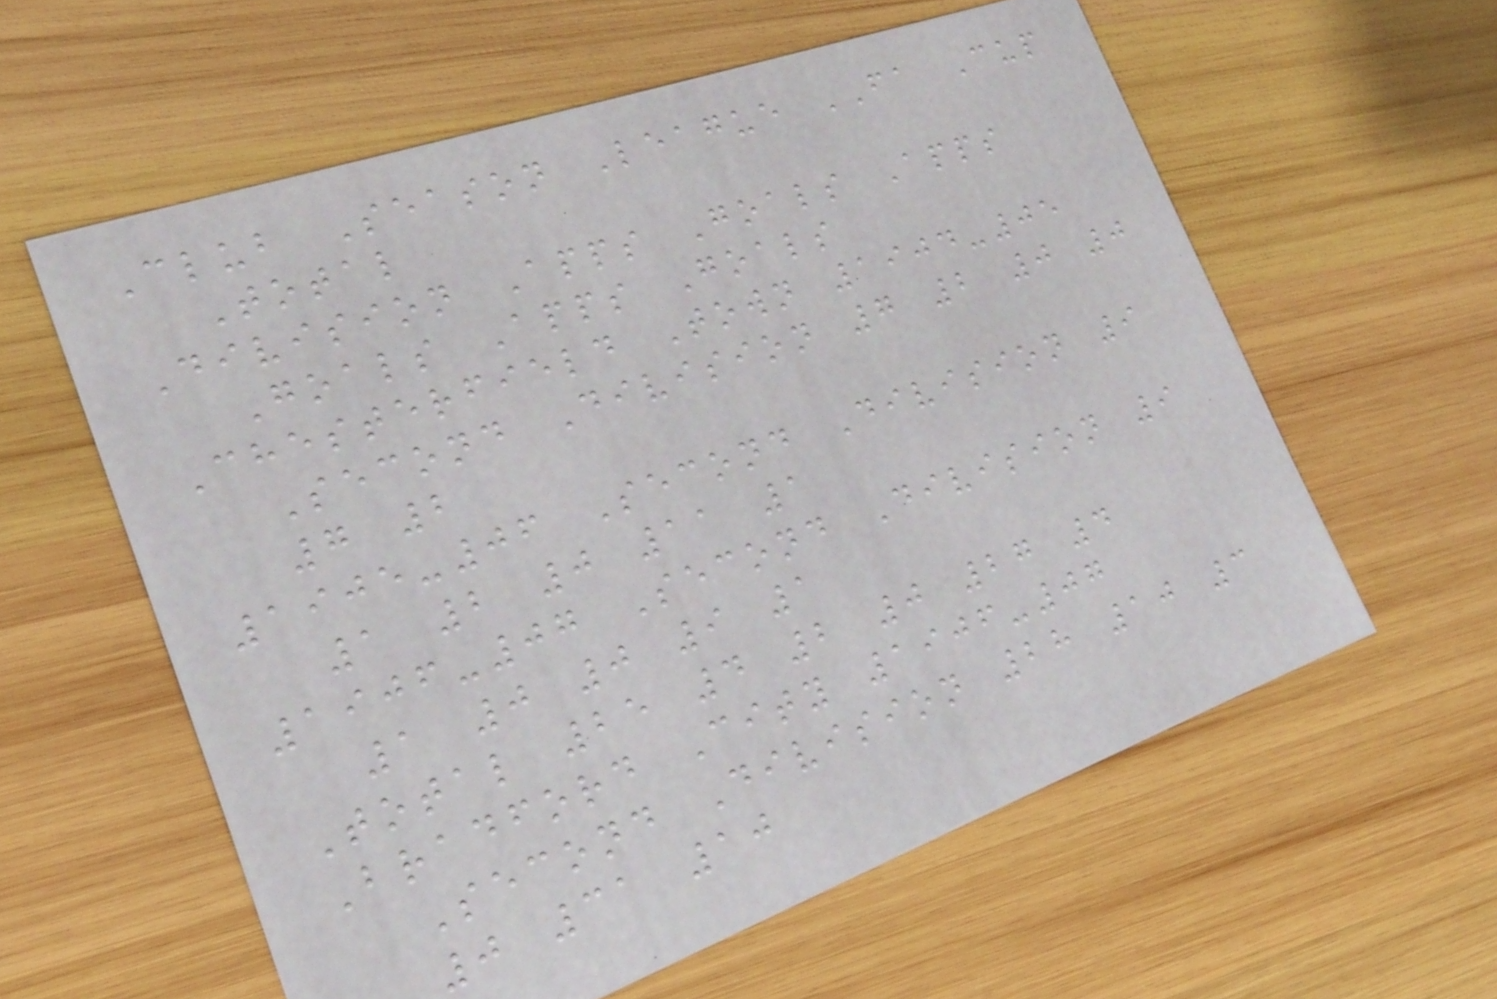Club Season League FA Cup
Total
Division Apps Goals Apps
Goals Apps Goals
Chesterfield Town 1904-05
Second Division 7 2 0 0
7 2
1905-06 Second Division 9
1 2 0 11 1
1906-07 Second Division 9
1 0 0 9 1
Total 25 4 2 0 27 4
Bradford City 1906-07
Second Division 28 10 3
0 31 10
